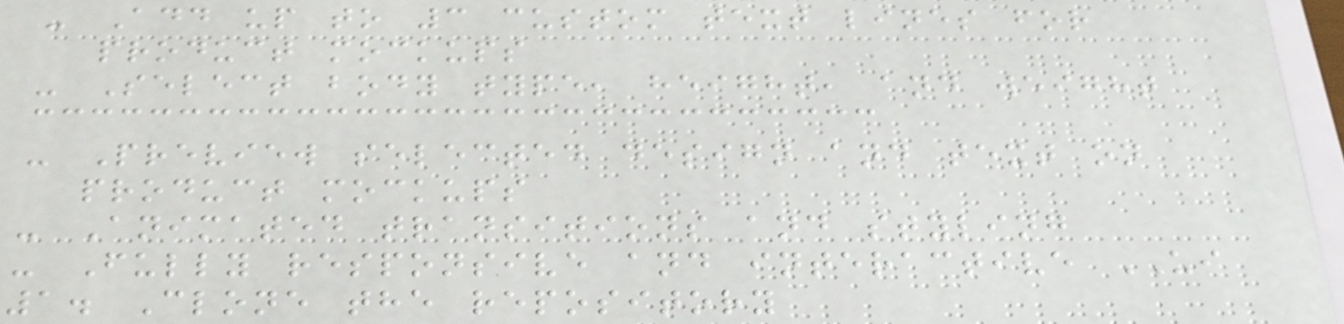- Add up to 3 custom text lines for
product mockups
- Select body type, height, and weight
- Preview selected design and text on
product mockups
- Animated transitions and styling
- Fully responsive and interactive UI
1. Clone the repository
